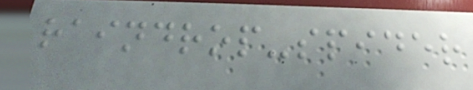raindrop-spider
